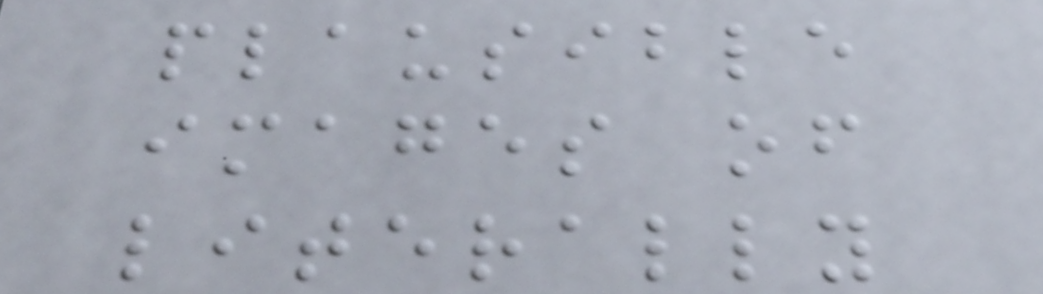plausible
images of
literally
